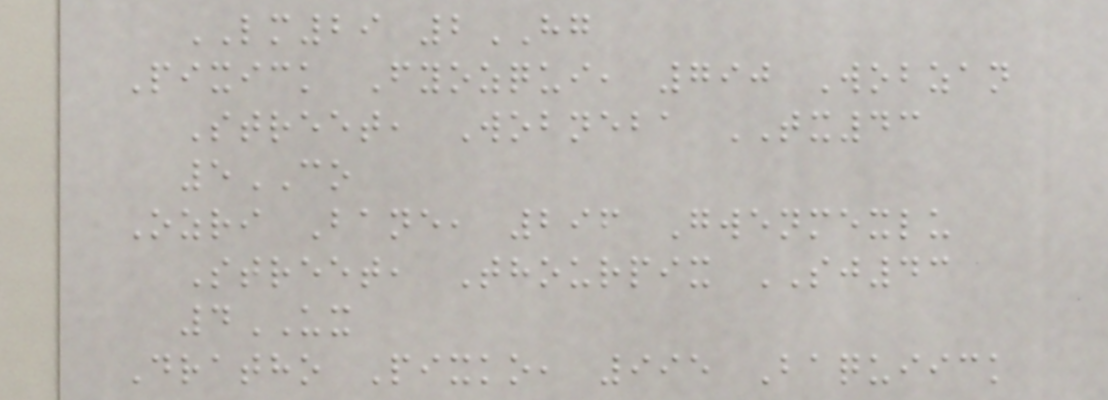LM29 2HG
Pixick Fyozqui, 790 Wobzan
Street, Wobneba TX43
5CO
Ozri Bane, 296 Gwenmexlu
Street, Thourpix SJ43
4UX
Dratho Pixko, 995 Baquiick
